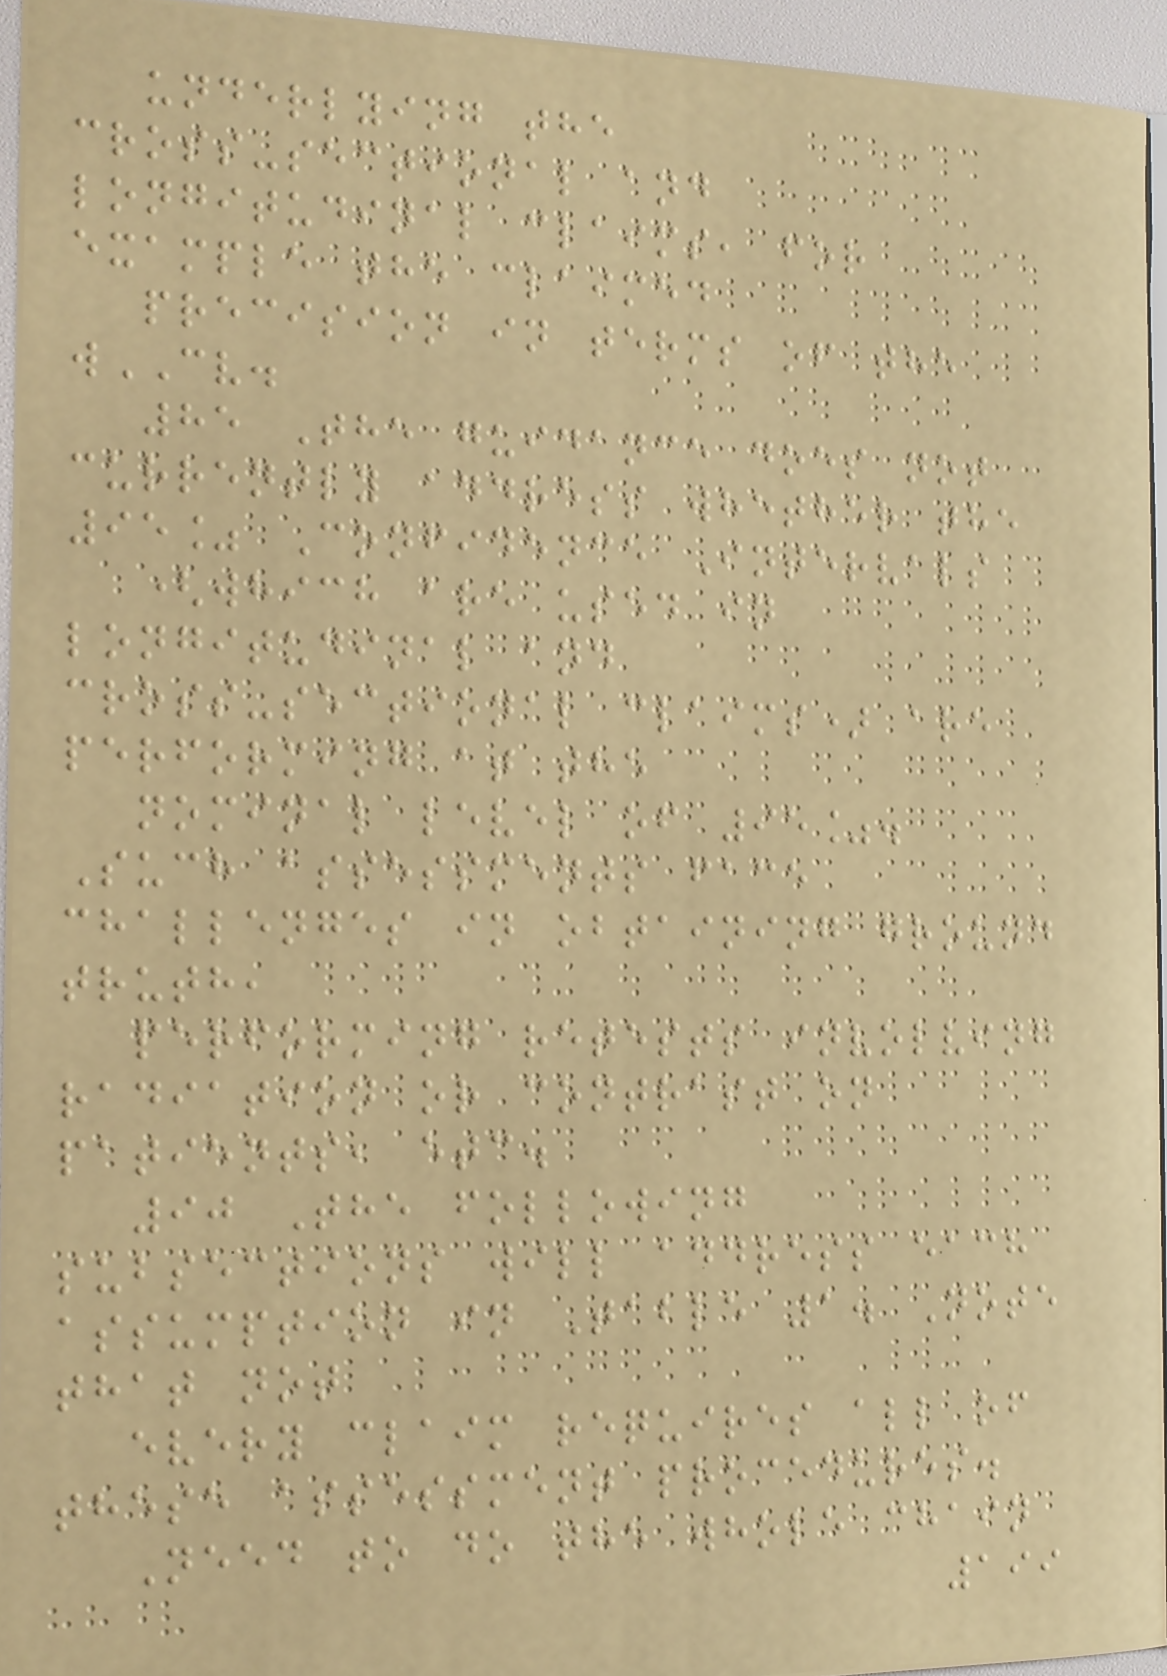underlying the
cross-sectional and
longitudinal claims, for
example the claimed
precision in terms of the
wCV.
85 The guidance does not
currently address whether the
95% Confidence Intervals
(which are used in
longitudinal and
cross-sectional claims) are
performing at the
nominal level of 95%.
Such assessments face
challenges in obtaining ground
truth,
performing retests involving
radiation or contrast on
patients, etc.
90 The following
subsections will address each
assumption in Table 1. Note
that not
every claim requires all of
these assessment procedures.
Need to do the whole chain
199
